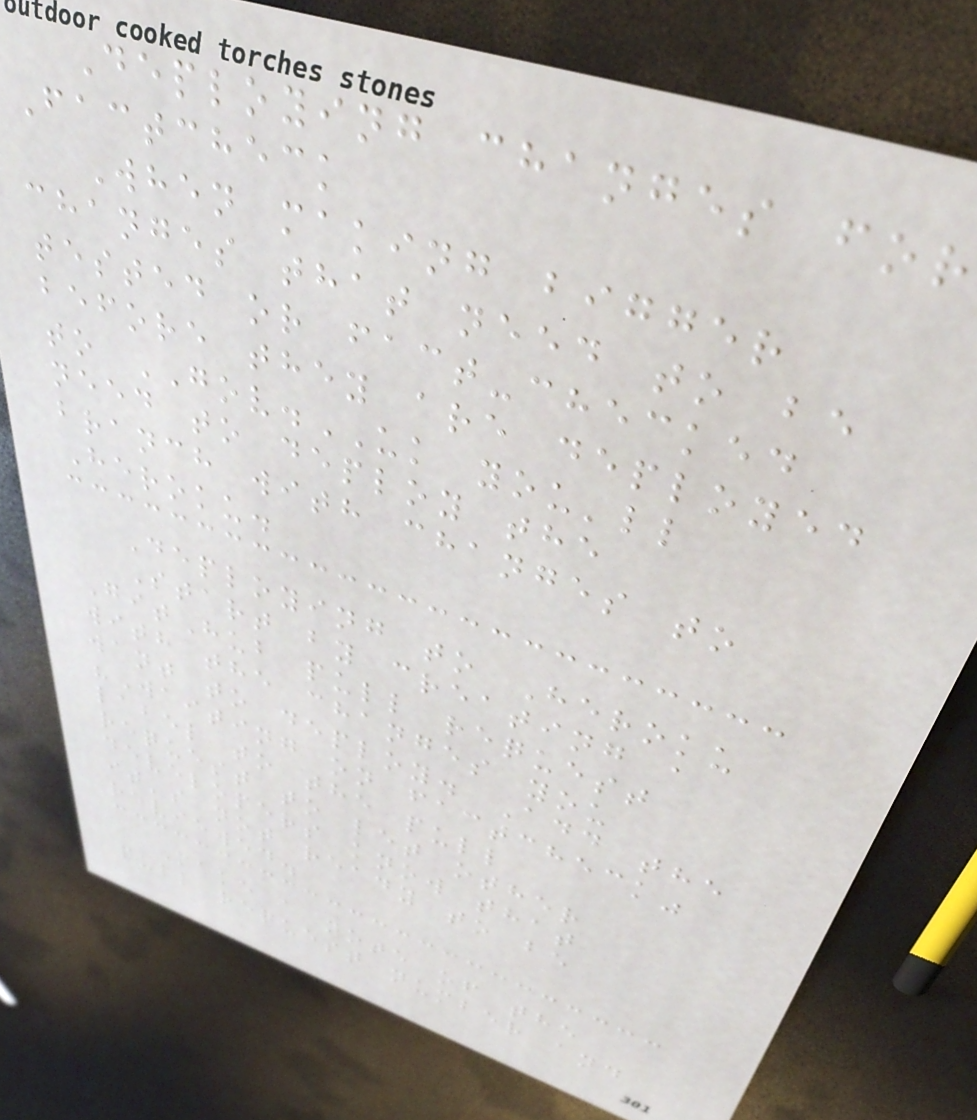Deploying changes for
Factcheck
When making bigger
changes that need to be
tested or fact-checked
before they are deployed
to GOV.UK you'll
need to deploy the
branch with changes to
Heroku.
Deploying to Heroku
Start by creating a
GitHub pull request
with the changes you
want to deploy. Add the
"Waiting on factcheck"
label to the pull
request to let other
developers know that
it's not ready to be
reviewed.
Make a note of the
pull request number and
